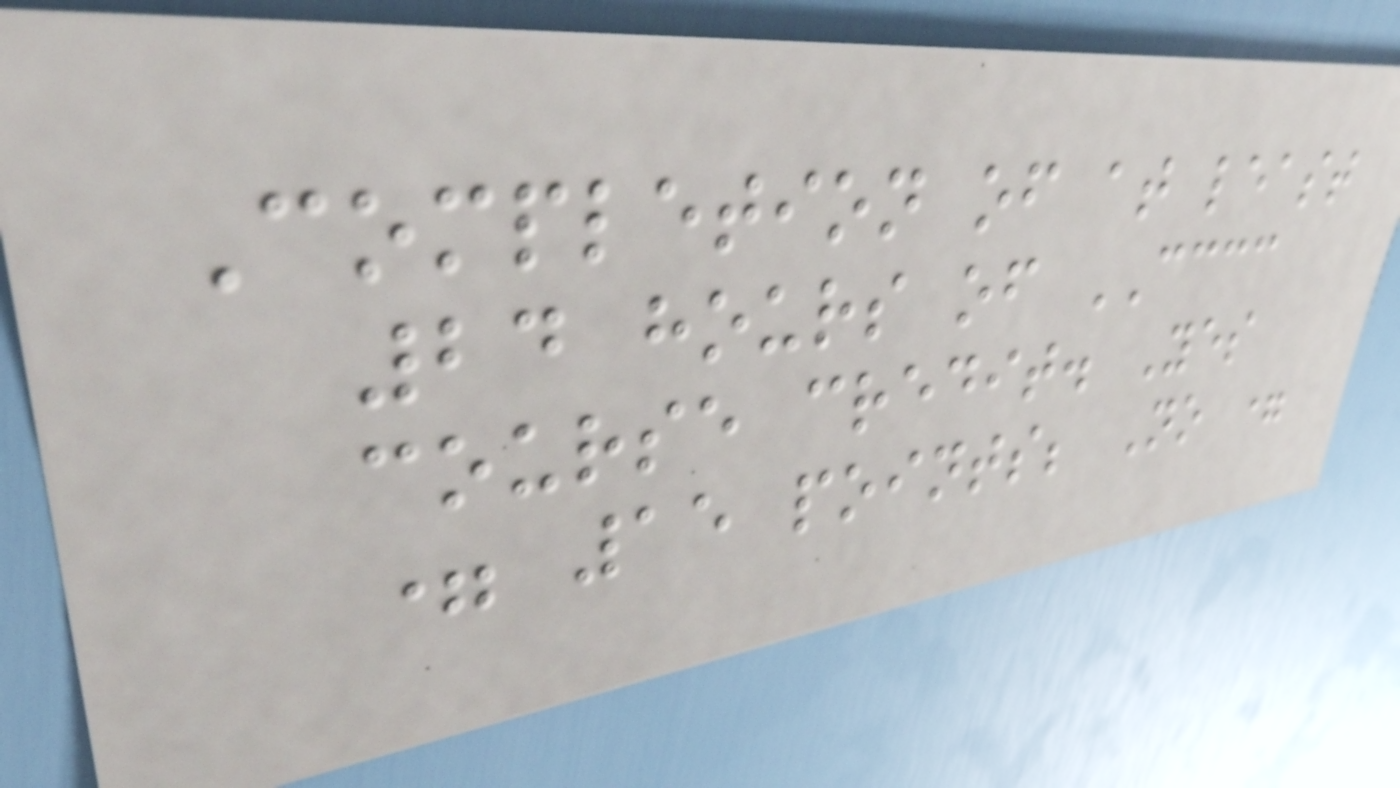Completion of at least
24 hours of CCCC
course credit. Yes
= 15 points; No =
